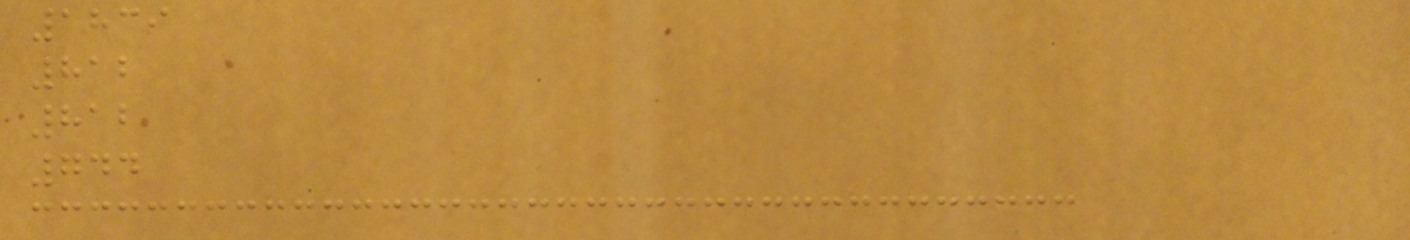1839
812
812
744
